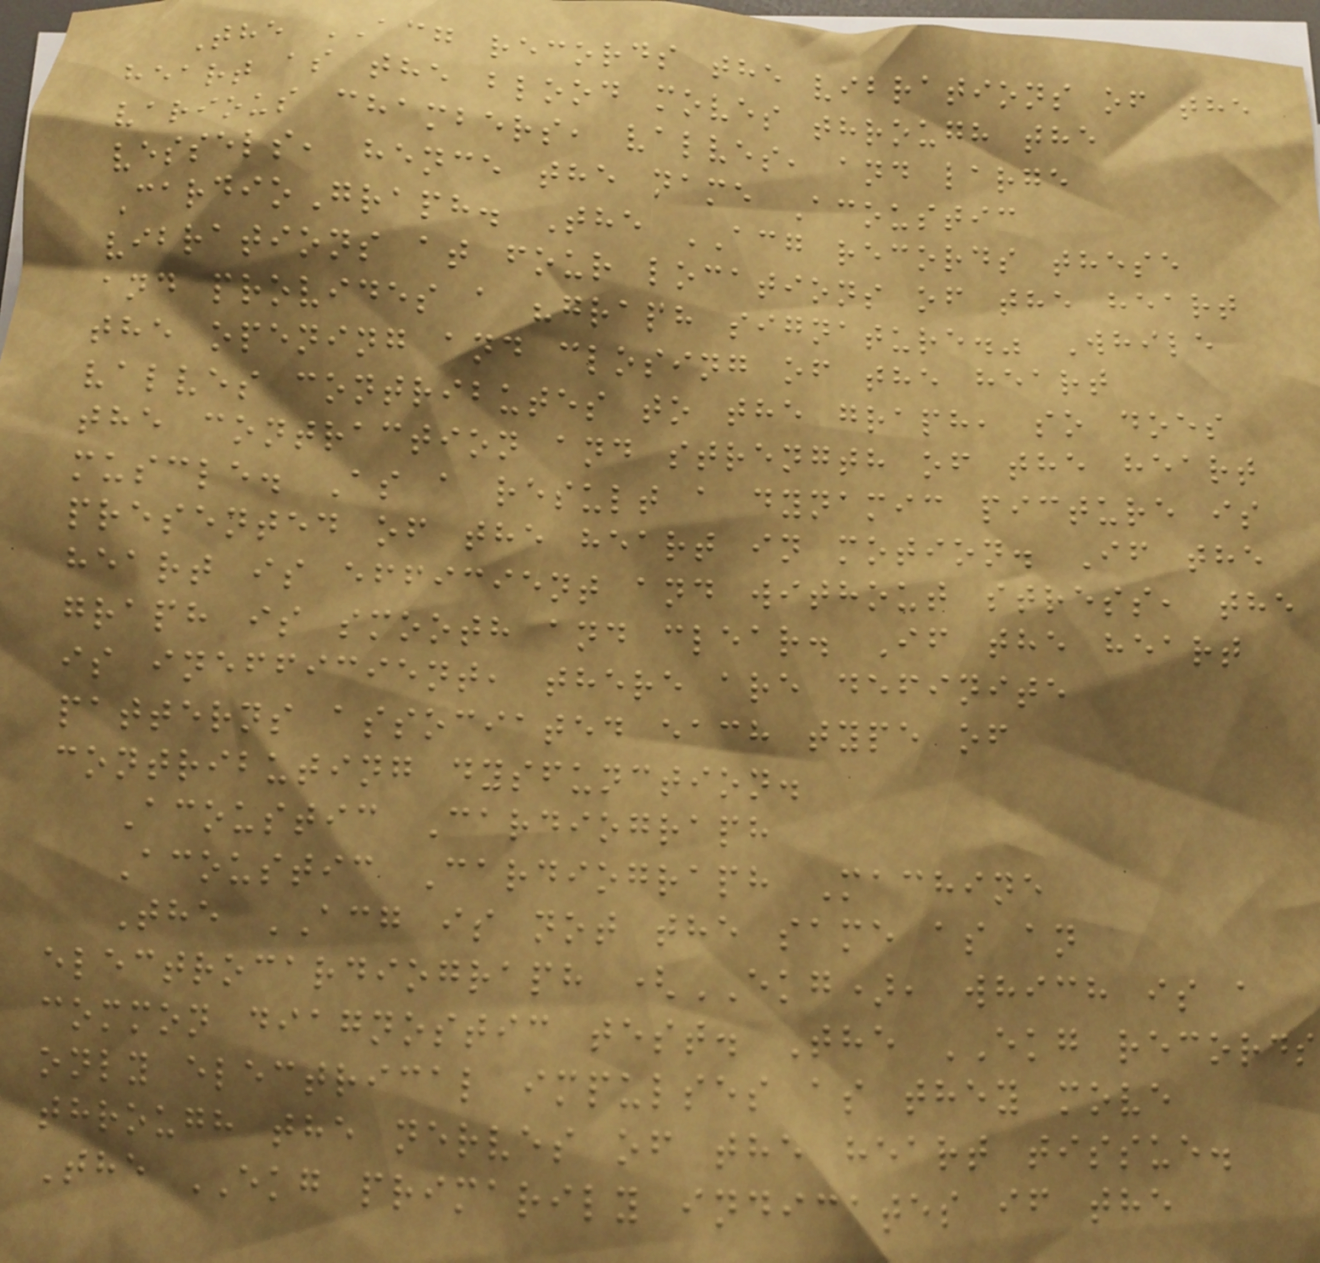The ACG records the vibrations of the
heart as the blood moves through the
various chambers, valves, and large
vessels, hence the name Acoustic
CardioGraph. The ACG records these
vibrations at four locations of the heart
and provides a "graph signature." While
the opening and closing of the heart
valves contributes to the graph, so does
the contraction and strength of the heart
muscle. As a result a dynamic picture is
presented of the heart in motion. If the
heart is efficient and without stress, the
graph is smooth and clear. If the heart
is inefficient, there are definite
patterns associated each type of
contributing dysfunction.
Acoustic Cardiograph
Acoustic Cardiograph Machine
The ACG is not the same as an
electrocardiograph (EKG), which is a
common diagnostic test. The EKG records
only electrical impulses as they move
through the nerves of the heart tissue.
The EKG primarily indicates if the
